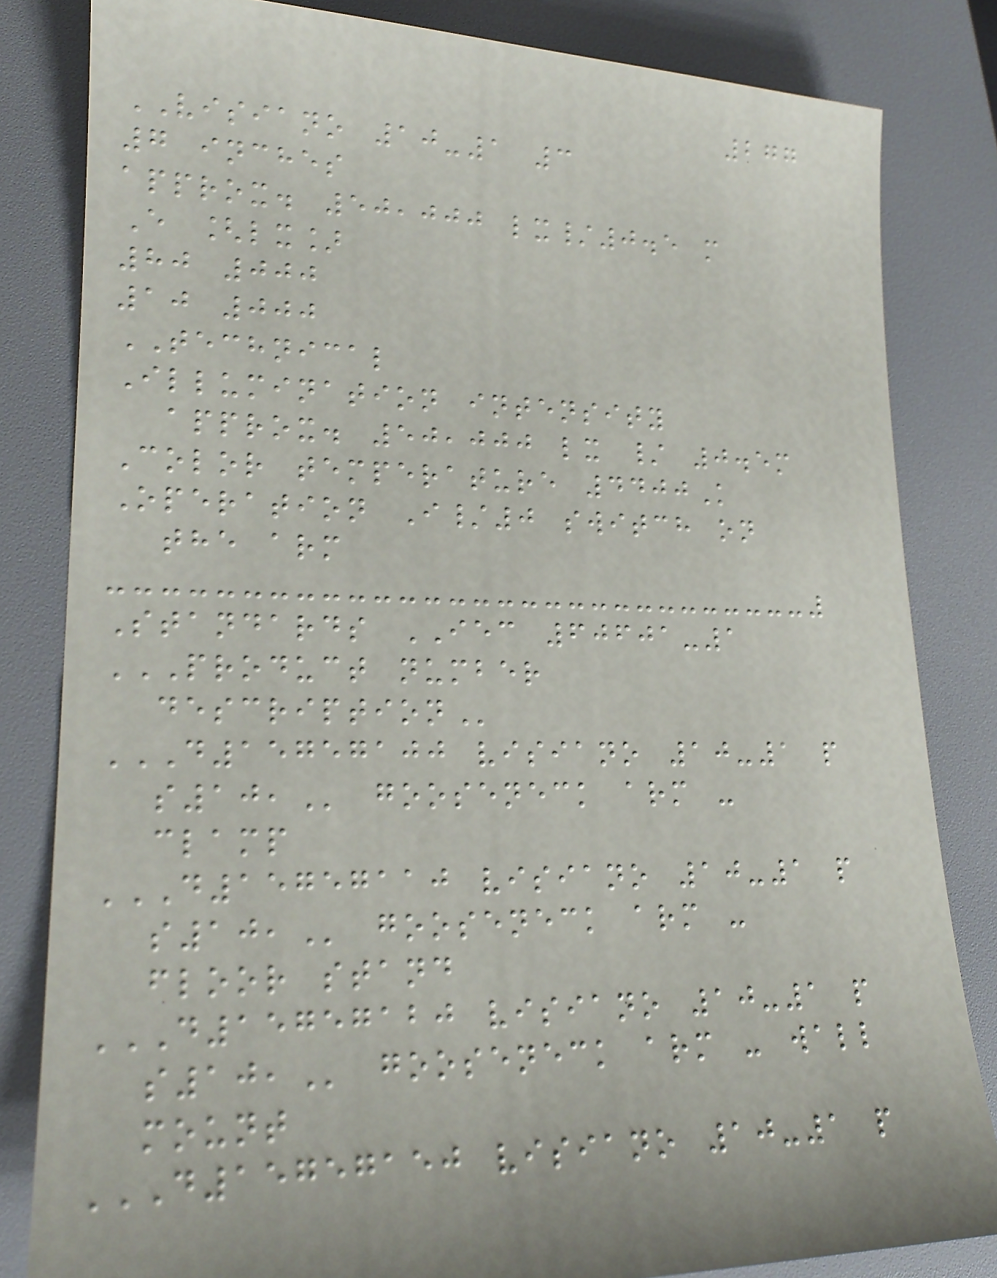277
VISIANO 10-1 3
7 inches
approx. 50,000 lx/0.5 m
E [lx]
80 000
10 000
TECHNICAL
Illumination intensity
approx. 50,000 lx / 0.5m
Color temperature 4400K
Operation I/0 switch on
the arm
Standards IEC 60601-1
PRODUCT NUMBER
DESCRIPTION
D15757100 VISIANO 10-1 P
S10, gooseneck arm -
clamp
D15757110 VISIANO 10-1 P
S10, gooseneck arm -
floor stand
D15757120 VISIANO 10-1 P
S10, gooseneck arm - wall
mount
D15757150 VISIANO 10-1 P
